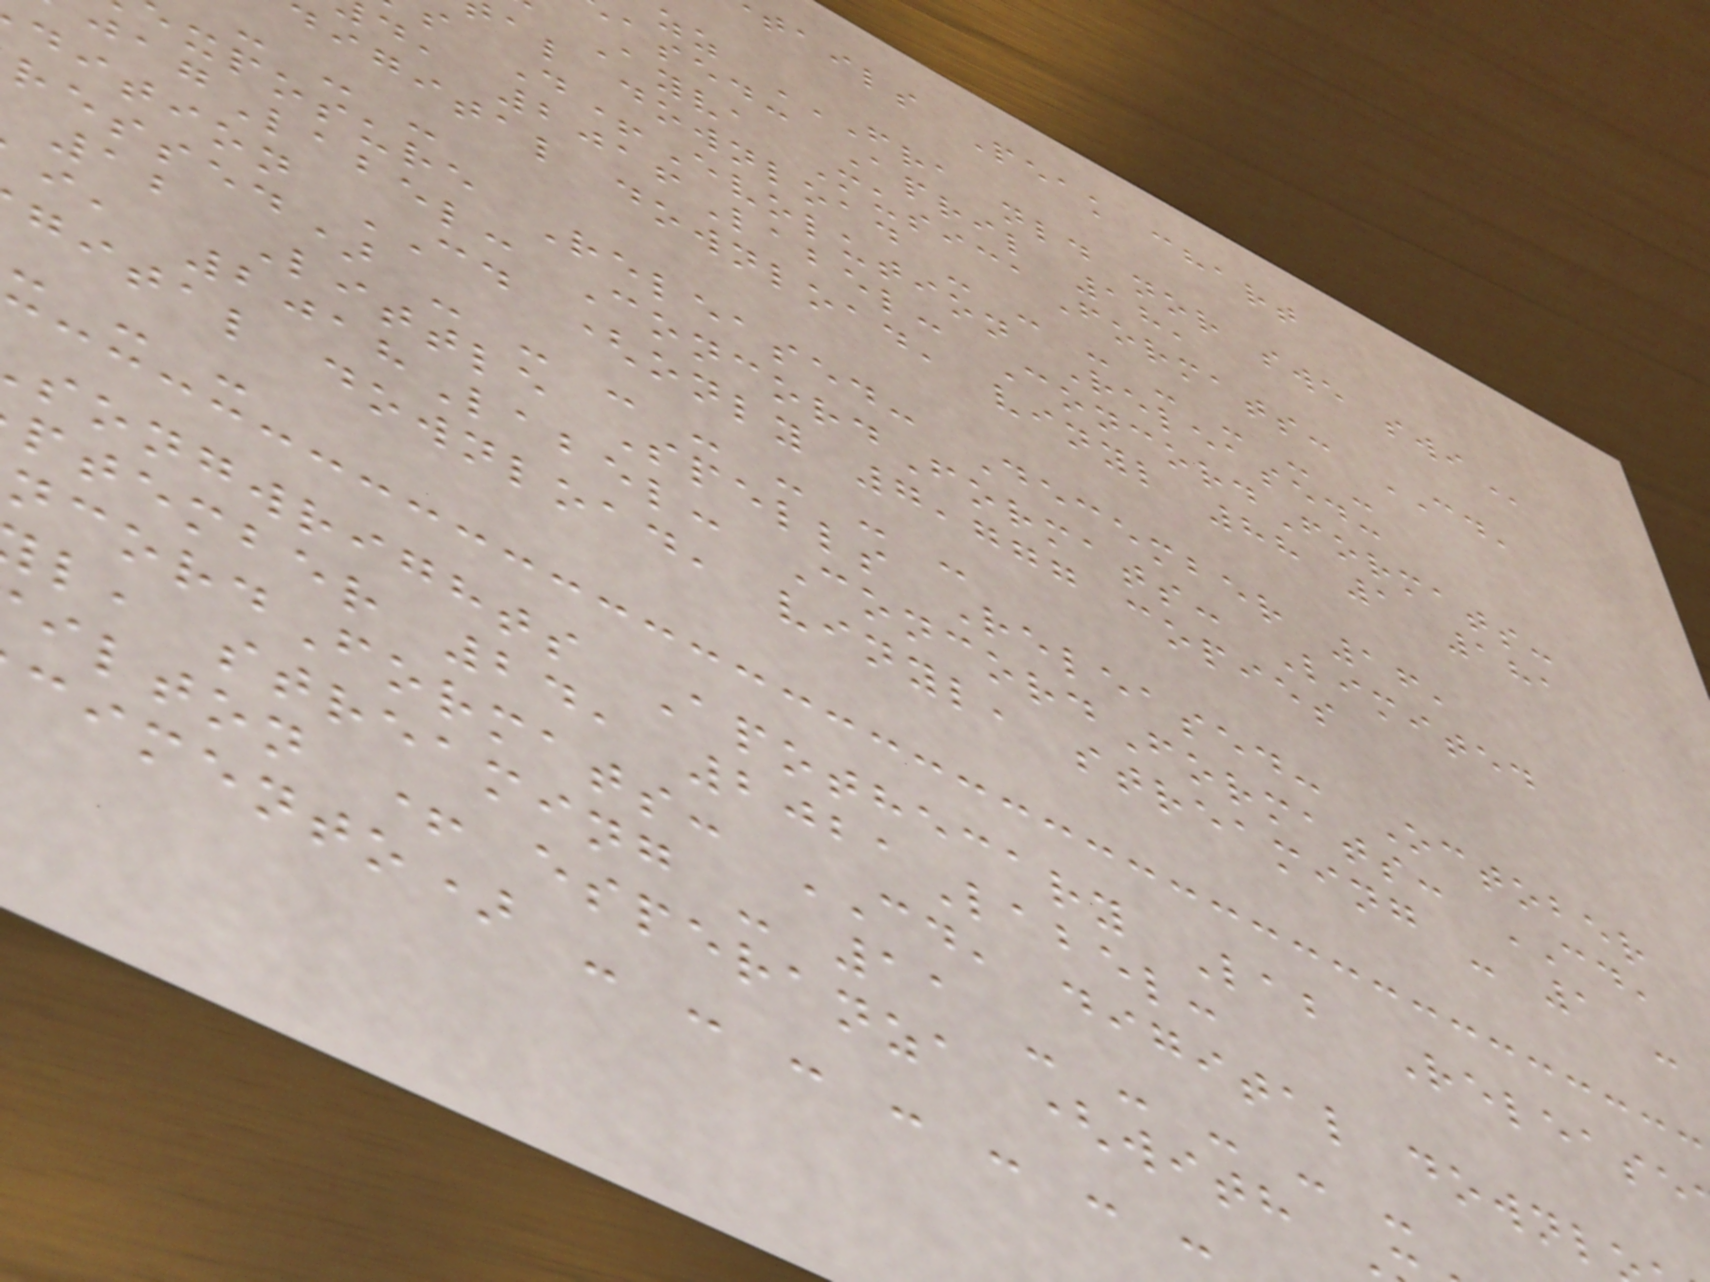tails Peak chart
zz FRA NLD NOR SWE SWI
ased: April 18,
Ayva MusicaFormats: CD,
al download - - - - - - -
s D+Evolution Released:
d, 2016Label: ConcordFormats:
digital download, vinyl 88 1 181
- - -
xposure Released: December 16,
Label: ConcordFormats: Limited
dition CD (only 7,777 copies
ressed) - - - - - - -
12 Little Spells Released: October
i, 2018Label: ConcordFormats: CD,
gital download, vinyl, streaming - 1 -
- - -
songwrights Apothecary Lab Release
ptember 24, 2021Label:
ncordFormats: CD, digital downl
l, streaming - 11 - - - - -
ilton + esperanza (with
cimento) - - - - - - -
